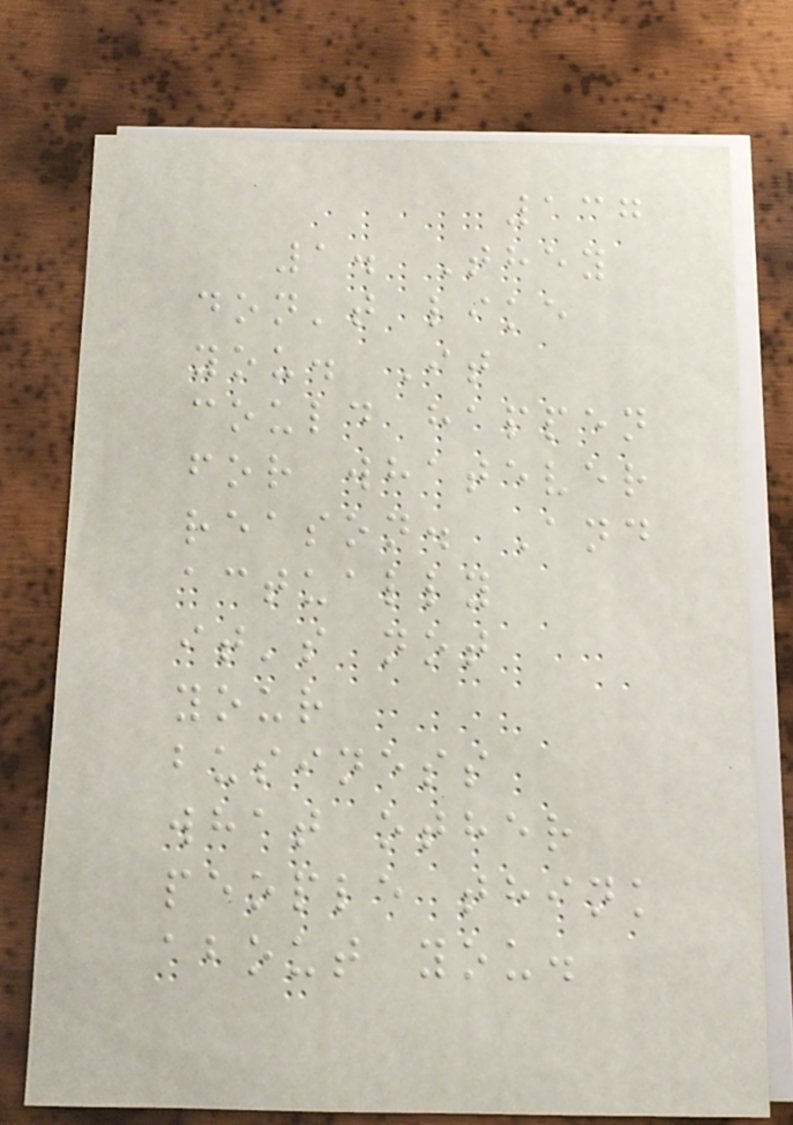137
1. They
don't like
you. It
could happen
for whatever
reason. And
actually
it's not
your
business
what other
people think
about you.
